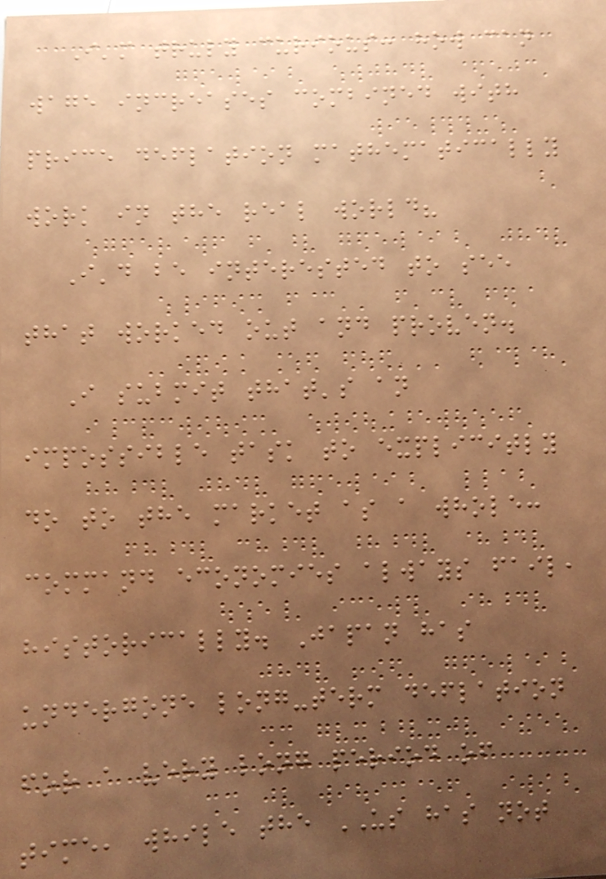I'm truly curious: how can
wage increases combined with
price deflation mathematically
work in the real world?
I'd be interested to see
that worked out and proven.
I submit that's an
impossible task to explicitly
do to the market as a whole:
command economies always fail,
historically. Japan has
undergone long-term deflation
for a very long period of
time, while the US has not
